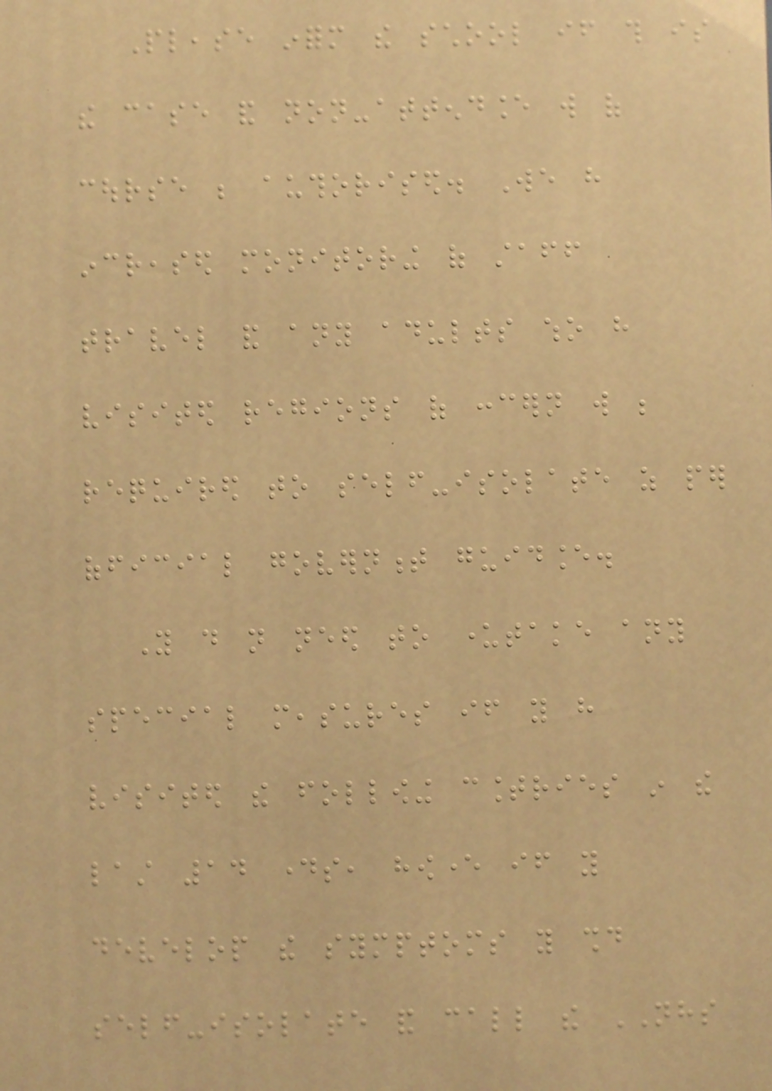Please inform the school if this is
the case and non-attendance will of
course be authorised. We have
increased monitoring of staff
travel and any adults who have
visited regions of concern will be
required to self-isolate as per
official government guidance.
You do not need to undertake any
special measures if you have
visited the following countries in the
last 14 days, however if you
develop the symptoms you should
self-isolate and call the NHS
